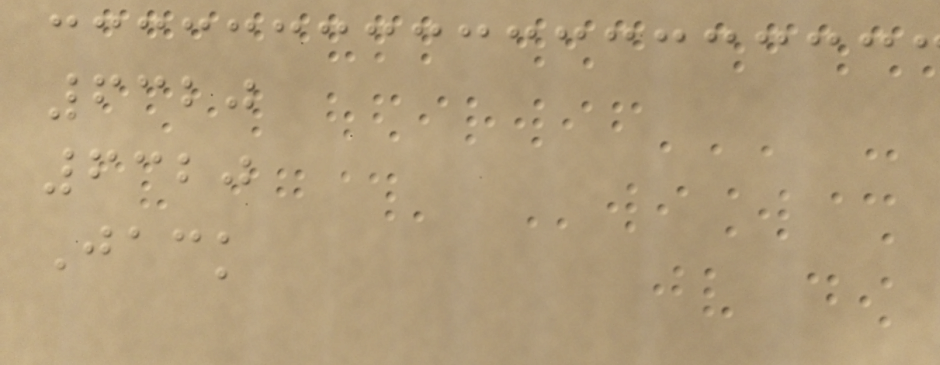6320
6320
Jack
